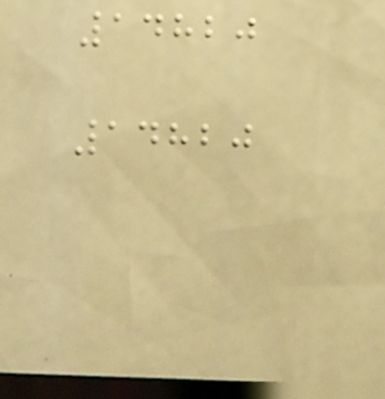14820
14820
